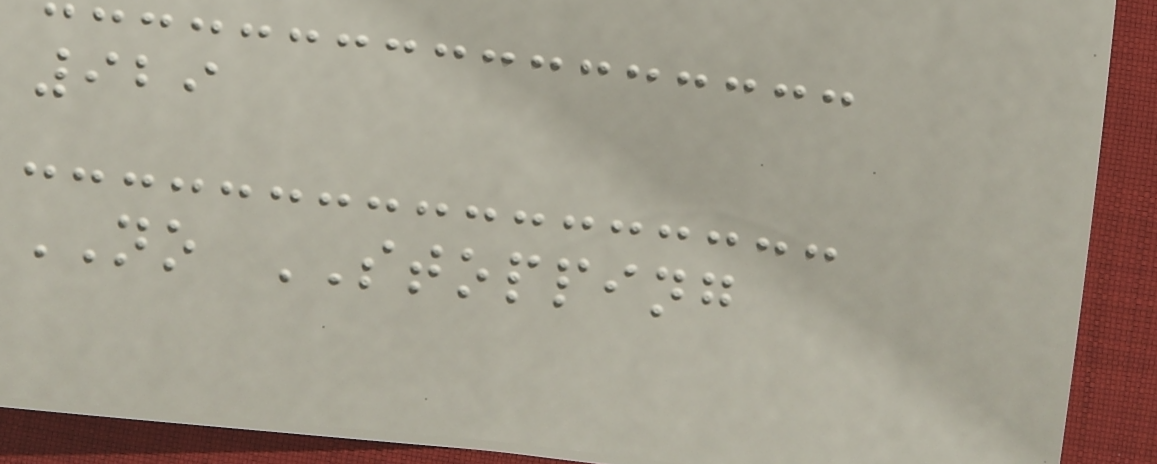929
NO STOPPING
